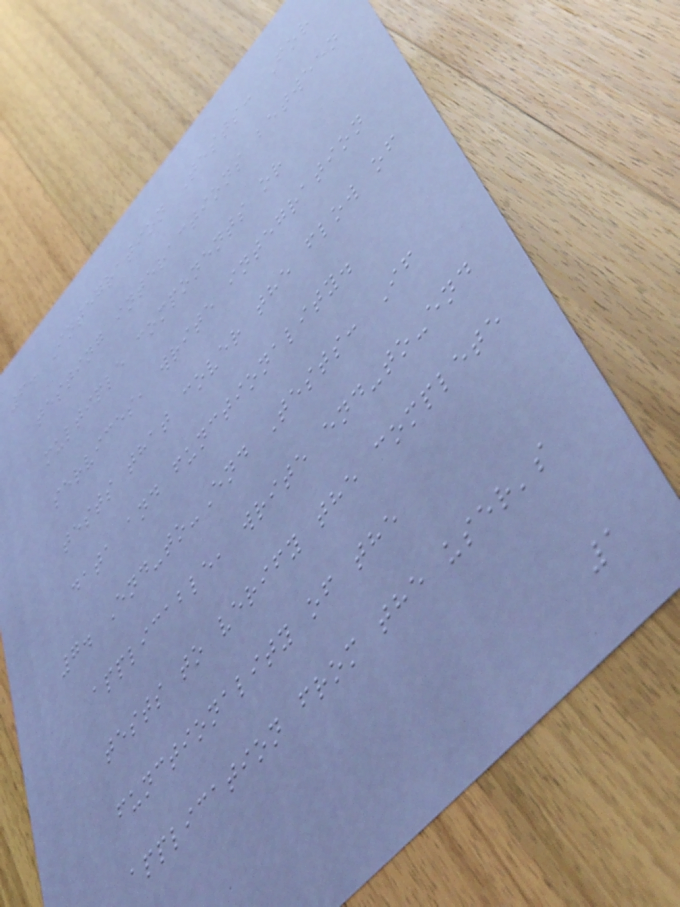6. Integration Tests: For
testing interactions between
multiple components or
services, write integration
tests that cover the flow of
data and functionality.
7. End-to-End Tests: If
applicable, write end-to-end
tests to verify the complete
functionality of the
application from the user's
1
